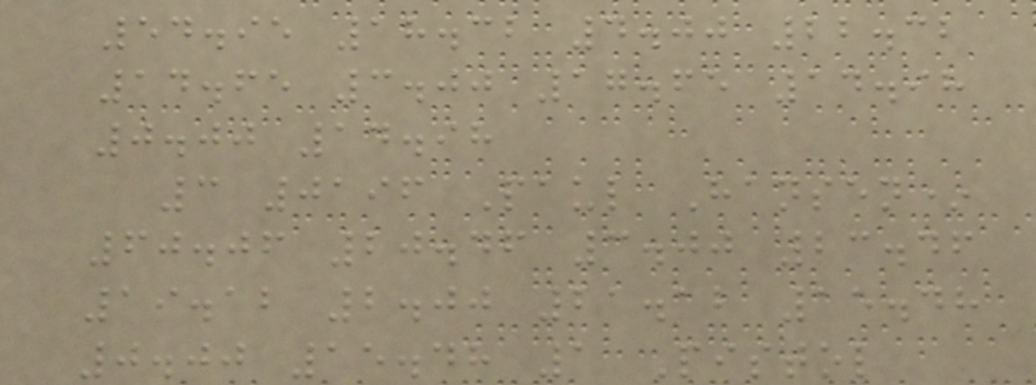54.95 18.32 4.00 22.32
14.65 3.00 17.65 14.98
0.00 14.98
3 0196 Paul Hansen*
60.06 20.46 3.00 23.46
19.12 2.00 21.12 15.48
0.00 15.48 1 Pistol
